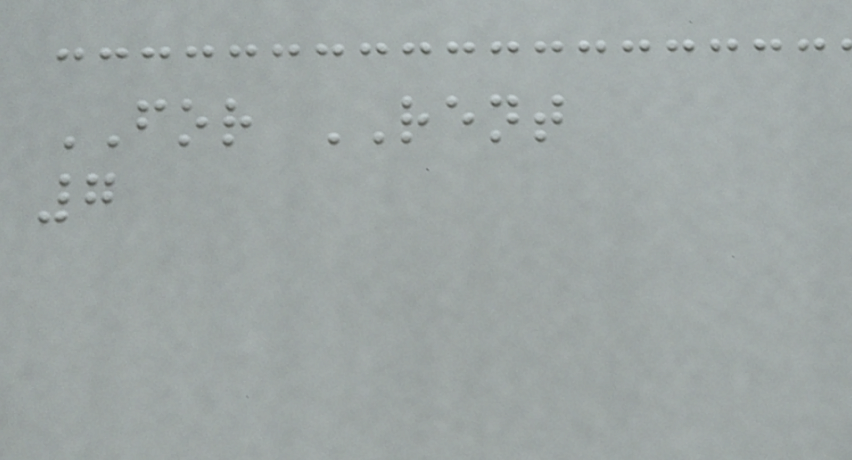FOR RENT
7
